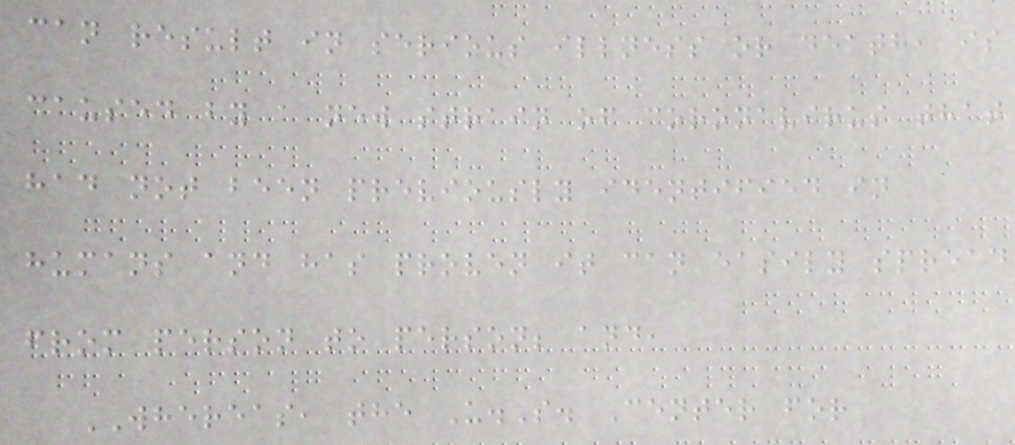can result in serious illness or death, is
caused by a new strain of coronavirus that
had not been previously identified in
humans and has proven it can easily spread
from person to person; and,
WHEREAS, the U.S. Center for
